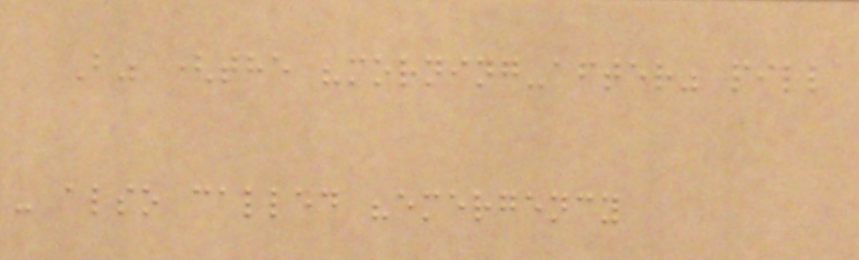B" (the "morning-after" pill
- also called "emergency
